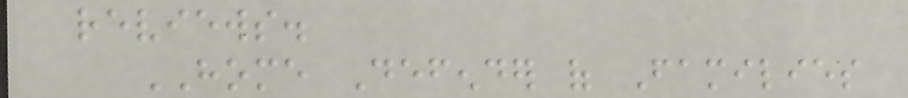reviews.
HOME Defender of Families
